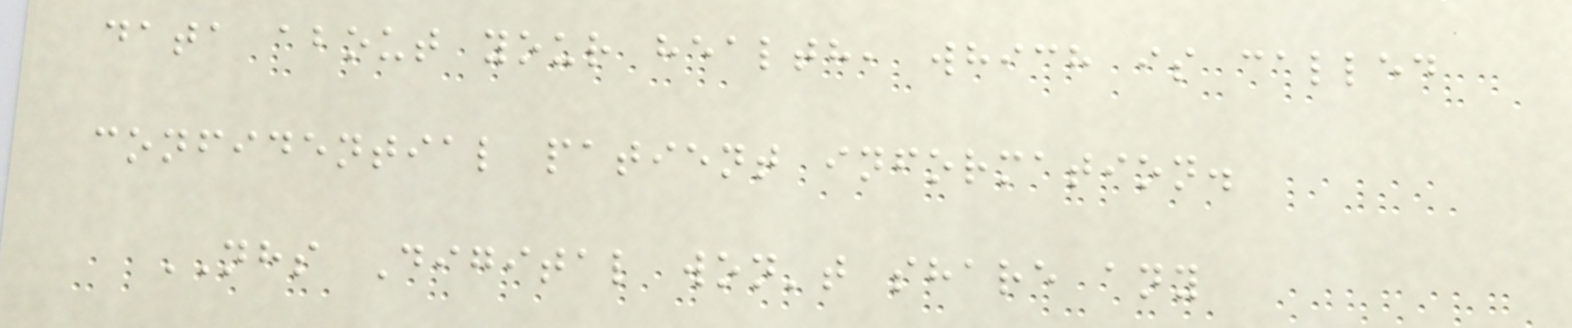data about your health, which is called
confidential patient information.
NHS Digital won't share any
